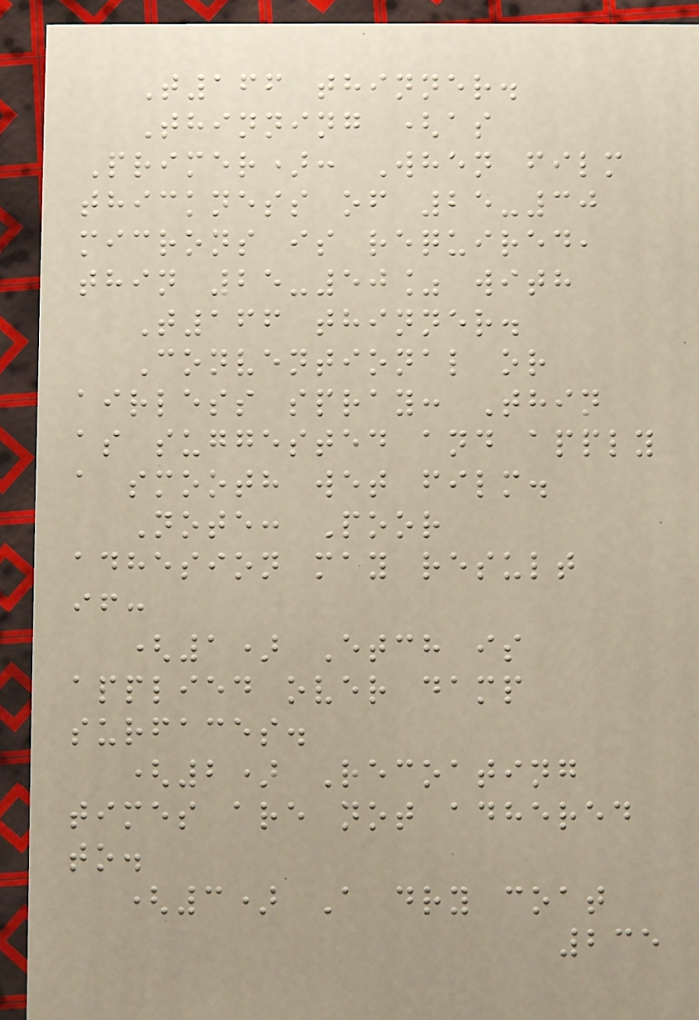T166 thinner.
Thinning (as
Primer): When film
thickness of 25-30
microns is required,
thin 25-50% with
T166 thinner.
Conventional or
airless spray: Thin
as suggested and apply
a smooth wet film.
Note: Poor
adhesion may result
if:
(1) Etch is
applied over damp
surfaces.
(2) Recoating
times are not adhered
to.
(3) A dry coat
235
